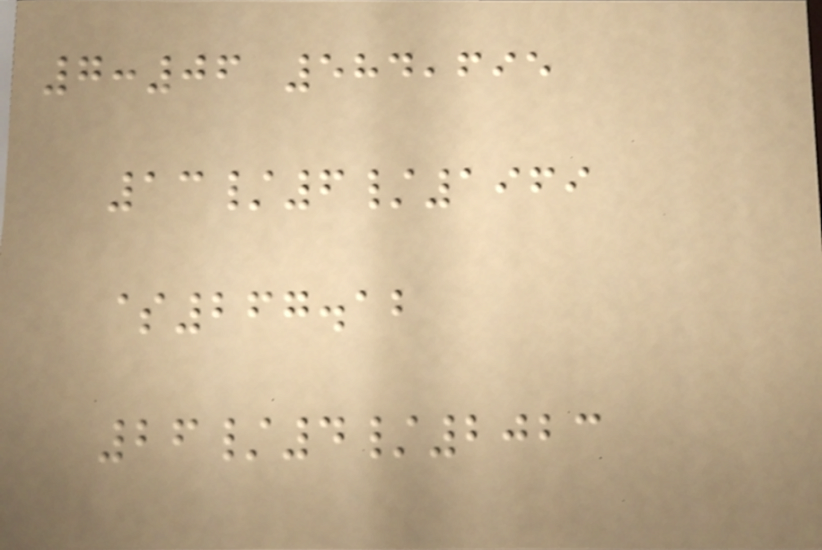7:06 584,695
13/6/1969
$267.12
26/4/2023
